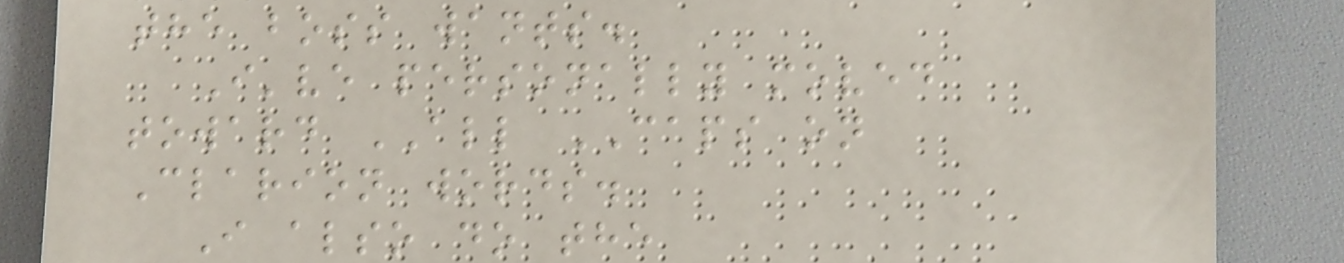the boss wants.
I've personally moved
toward ALL CAPS on
Clarion words.
I also do the
